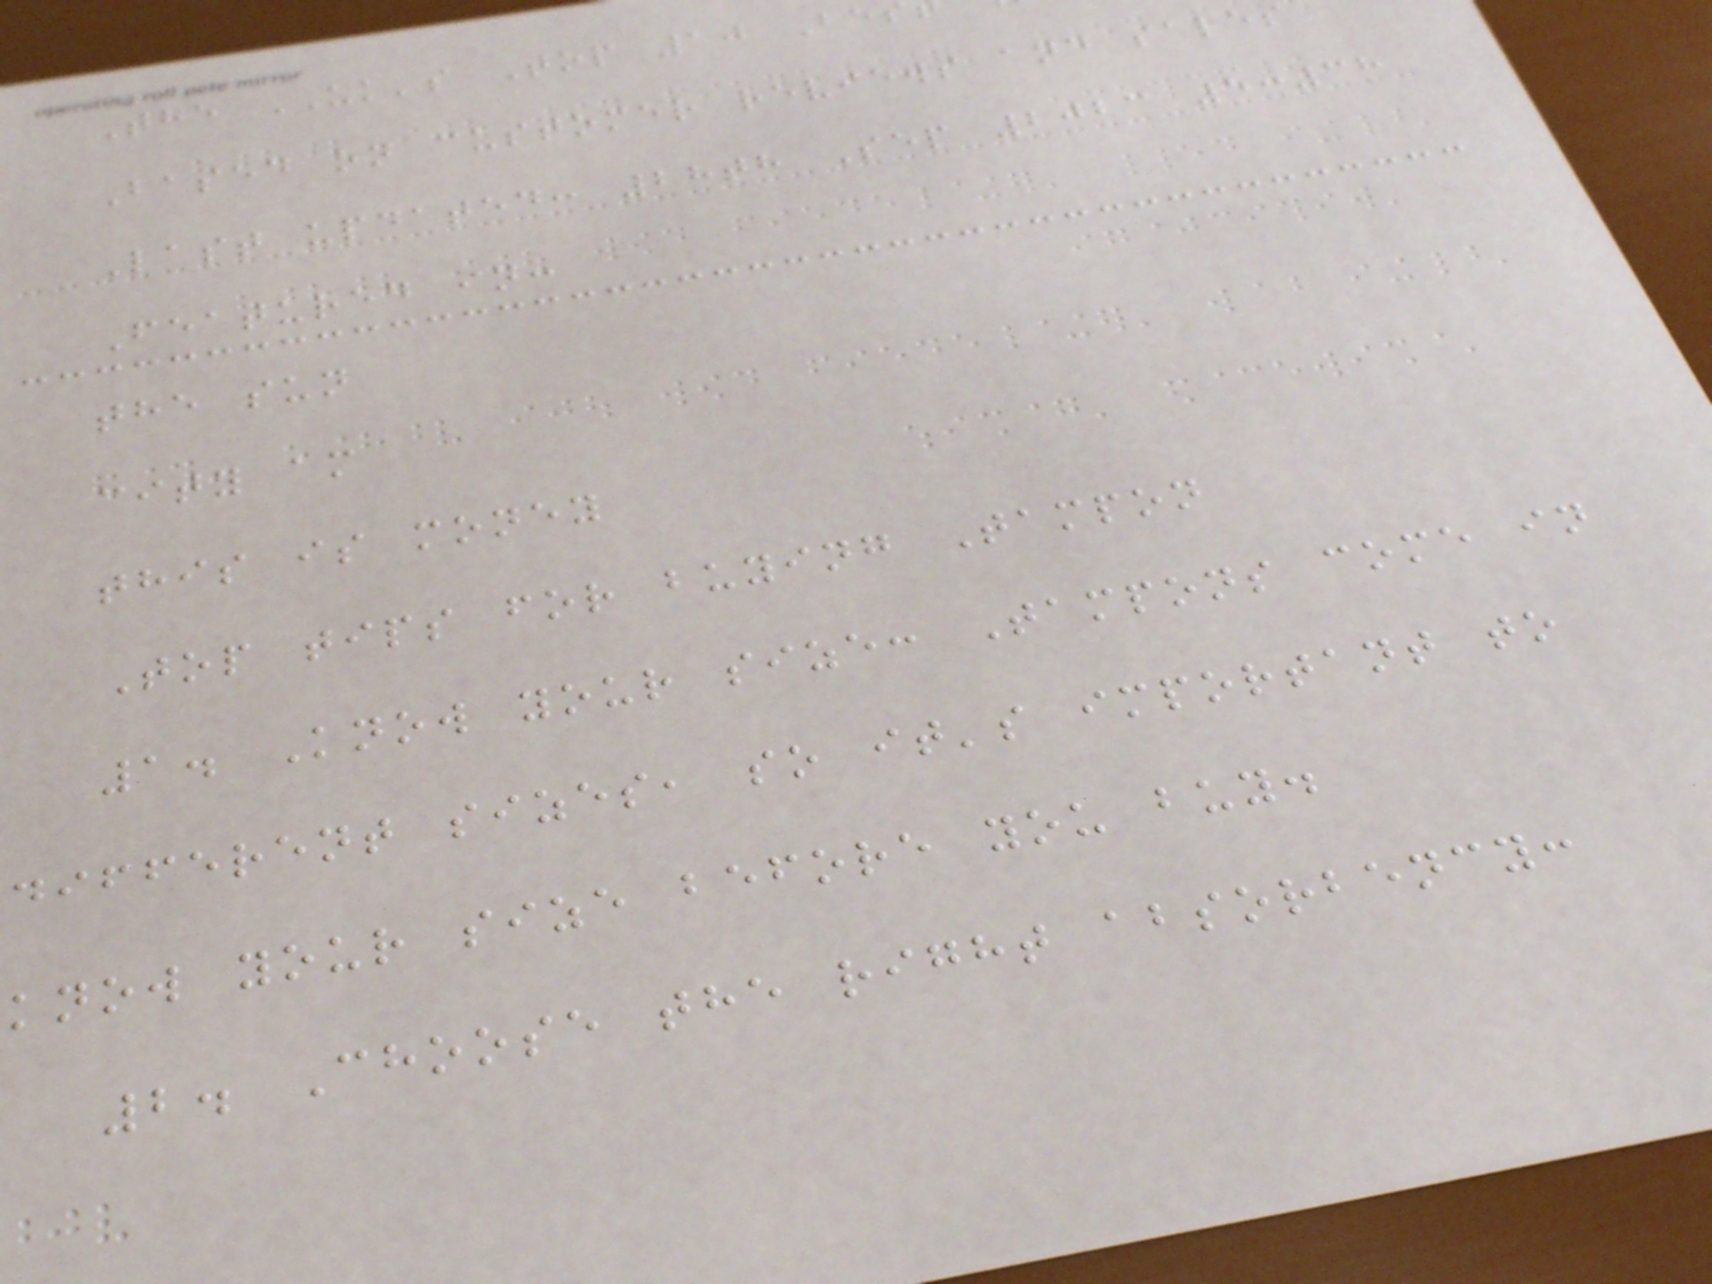The UK's Top 10 Be
Based on customer reviews and sales
Last updated: 28th Sep 2023 5:38
Featured in:
the sun
city am
this is money
Top tips for buying Tampon
1. Know your size: Tampons come in
different sizes, so it's important to
know your size before you buy.
2. Choose the right absorbency:
